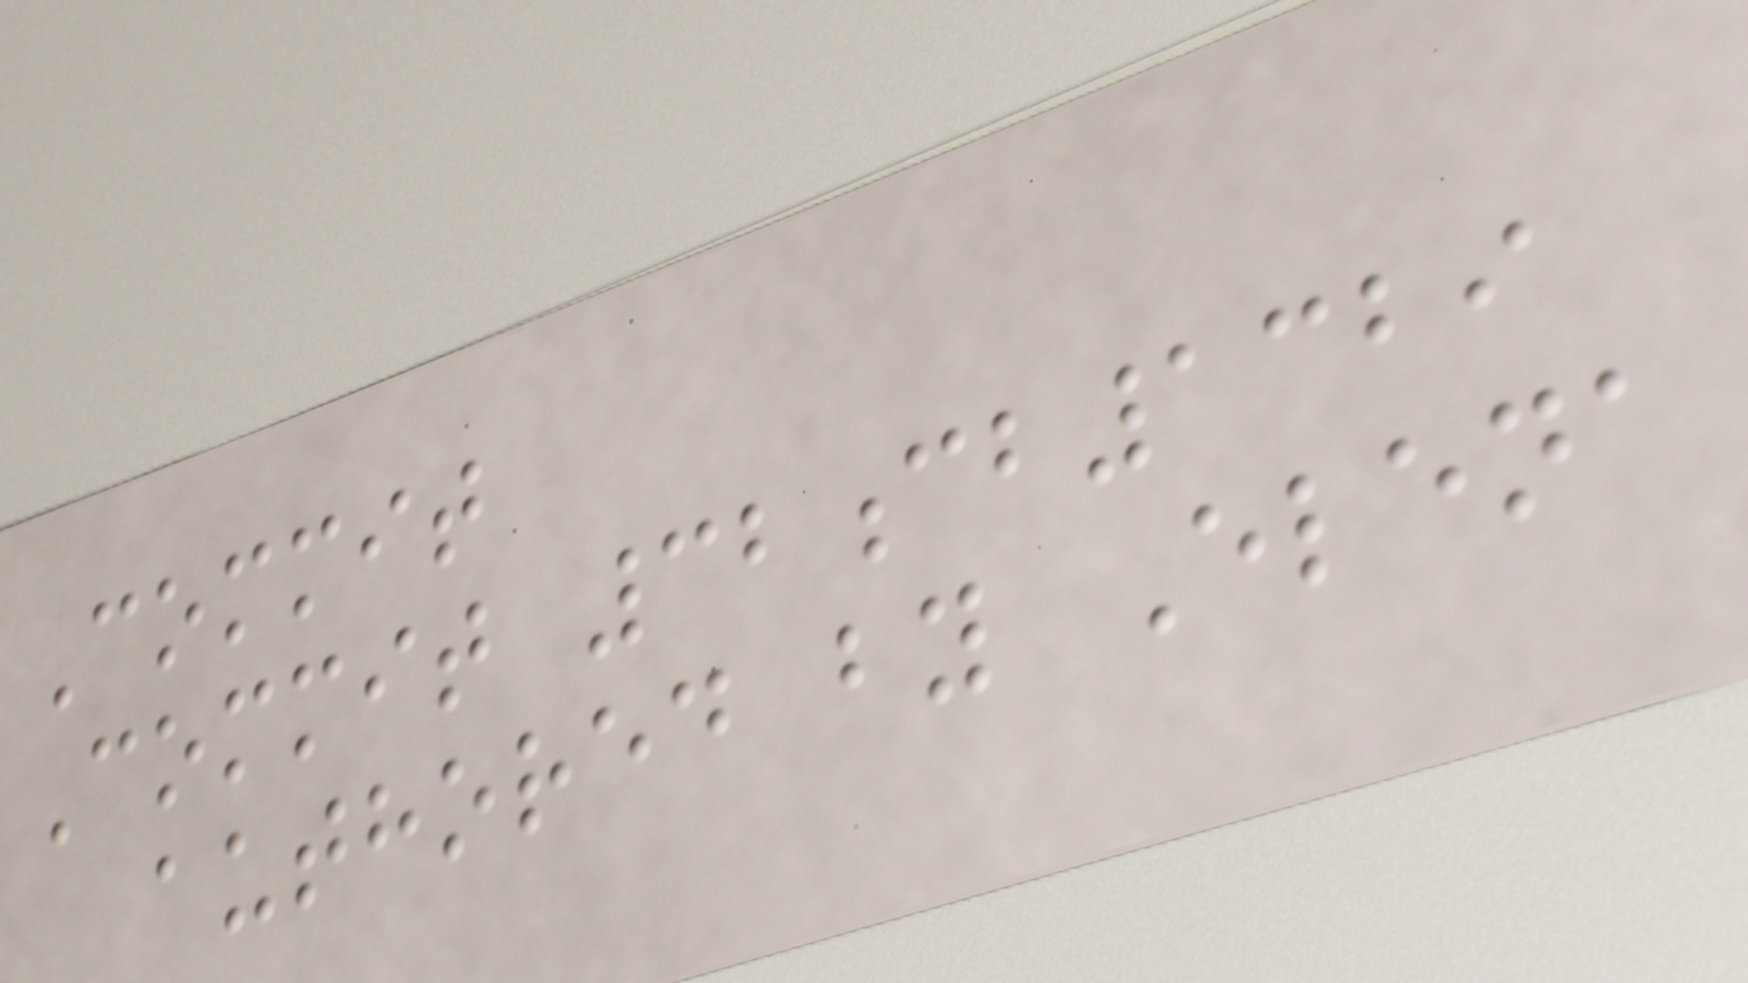Commit
Commit 32cb1329
authored by Elena
